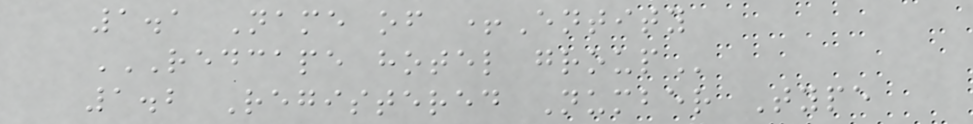1.1 Name of +Entity
REDCAPE HOTEL GROUP
1.2 Registered Number Type
